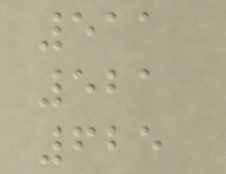511
521
625
